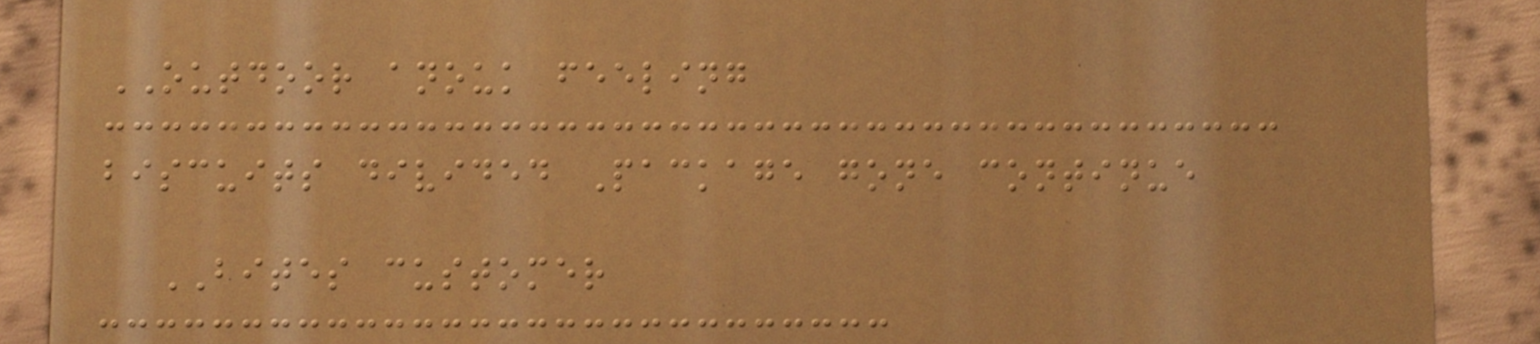OUTDOOR anouk feeling
biscuits divided Package gone continue
BITES customer
